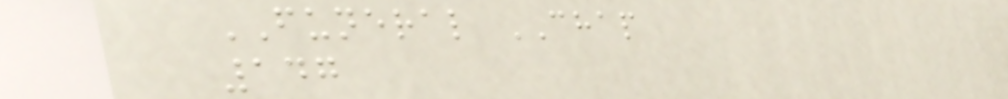FUNERAL CHAP
147
